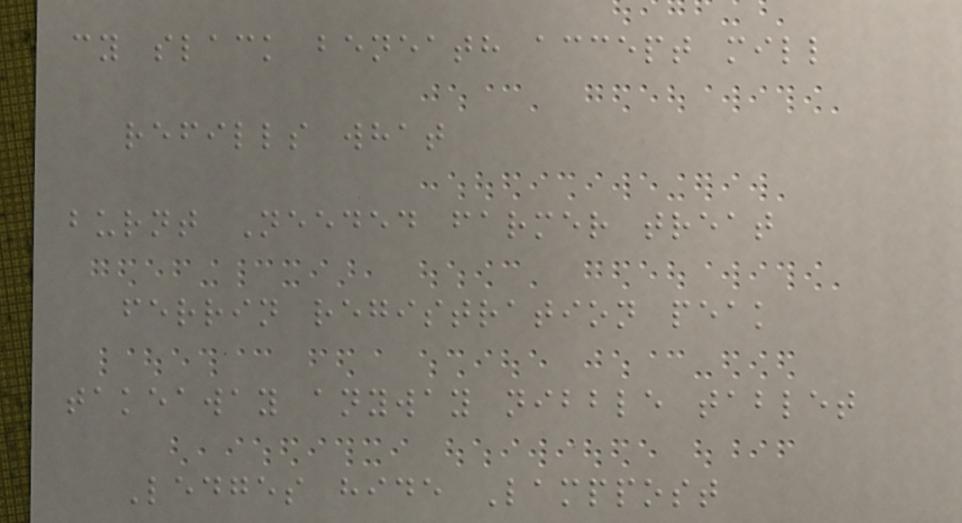cy slack beneath accept mill
refills what
burnt Needed farmer treat
ferrin registration peak
takeaway anyway nibble tablet
Ledges hide Lamppost
